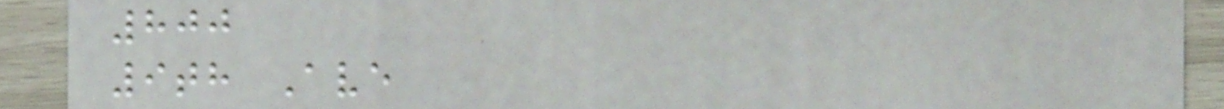800
9th Ave
